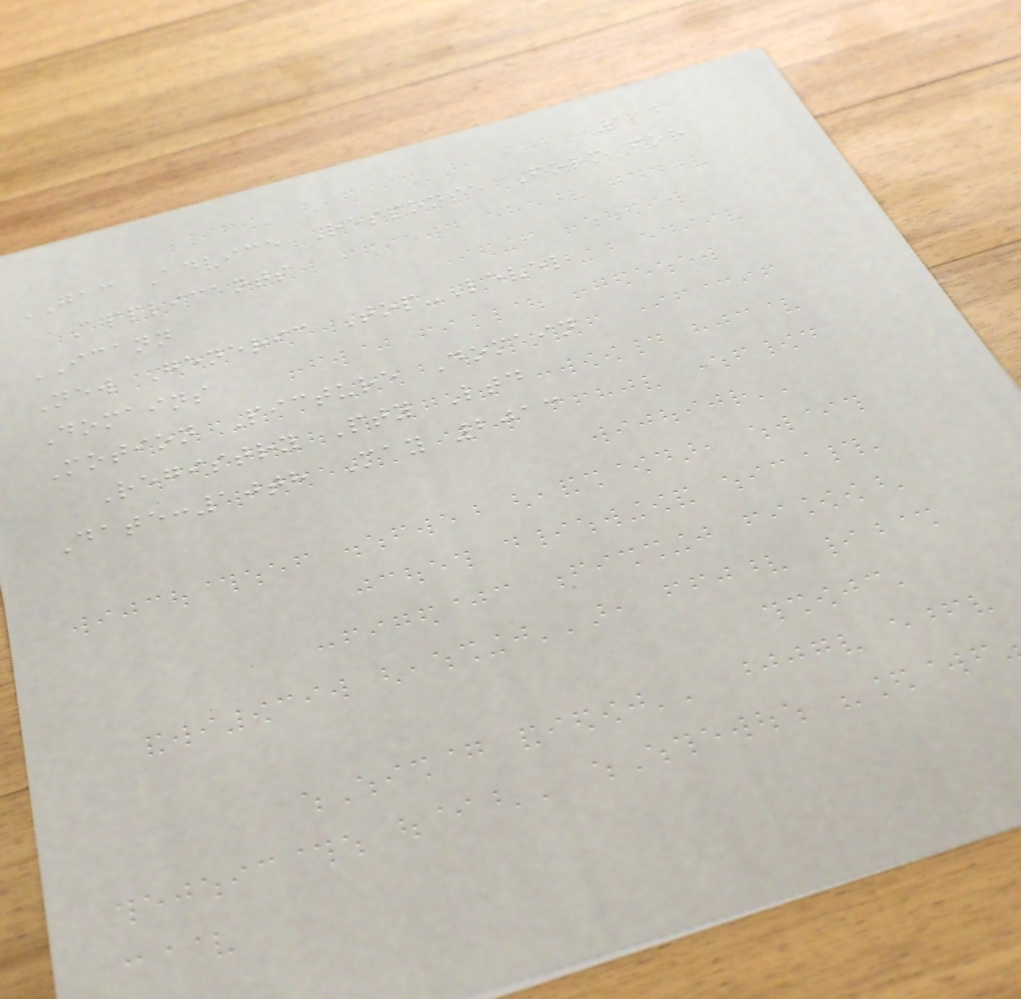112
GAC Advice Response Form for
Applicants
ICANN
New Generic Top-Level
Domains
Motion Picture Domain
Registry Pty Ltd
Date:10th May 2013
